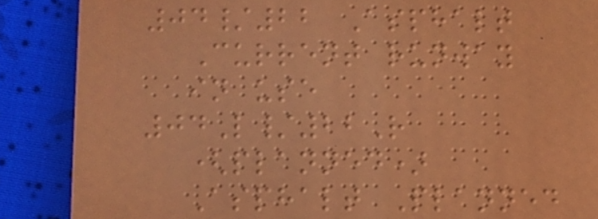04/22 Asphalt
Current runway
in use
04L/22R
(planned)
Asphalt Planned
